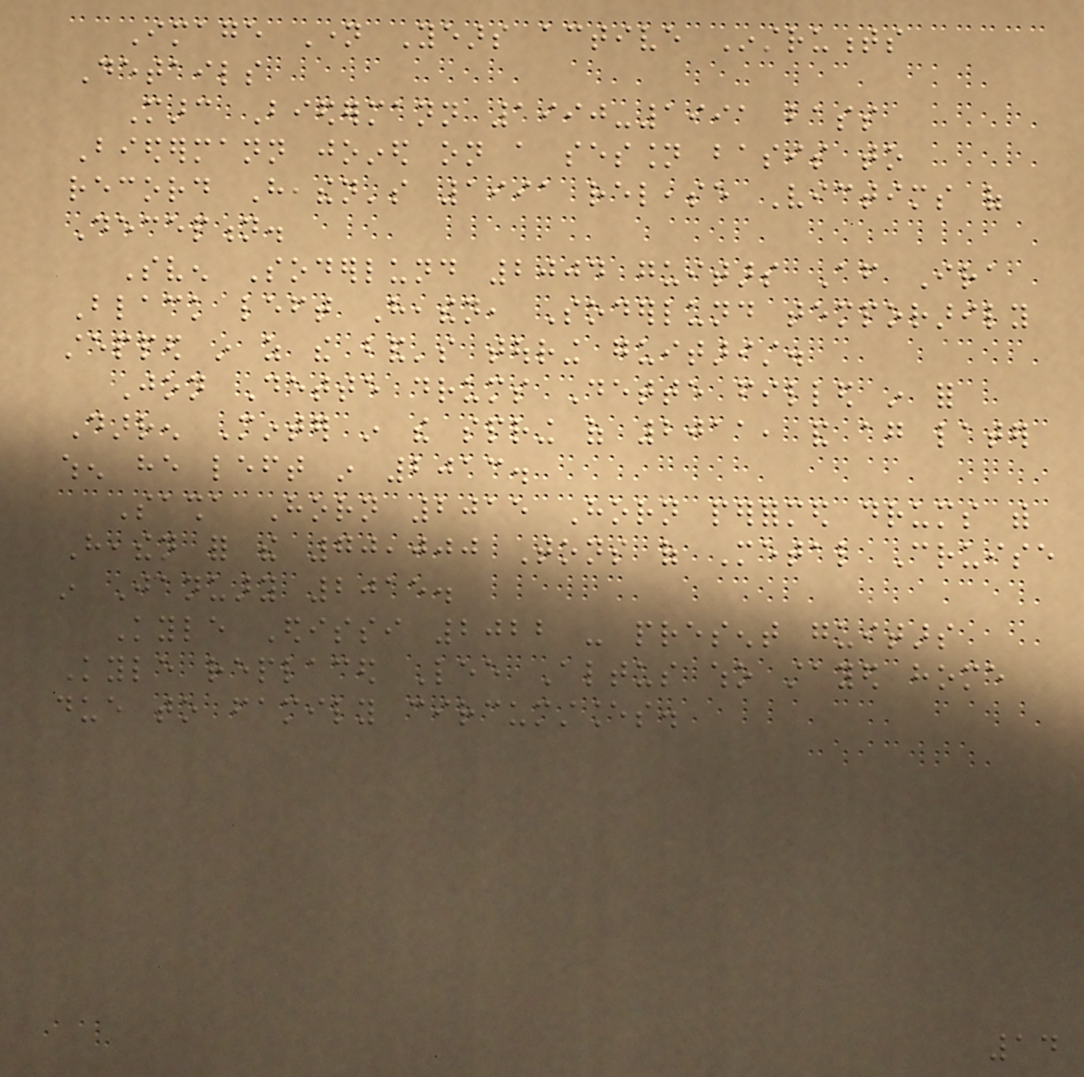Image Name Years active Instruments
Details
Marc Biedermann 1990-1991 bass
Biedermann joined on a session basis to
record Heathen's 1991 release Victims of
Deception.
Sven Soderlund 2004 guitars After Ira
Black left Heathen, Soderlund temporarily
stepped in as the band's touring guitarist.
Jon Dette drums Dette filled in for
Darren Minter in the spring of 2011, and again later
when he left in 2013.
Sasha Horn 2015 Horn performed drums with
Heathen for the 70,000 Tons of Metal Cruise
in January 2015.
Kyle Edissi 2022 - present guitars
Kyle replaced Lee Altus who stayed home
due to family circumstances.
14
